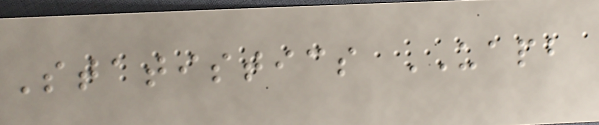Statistics UAPB
